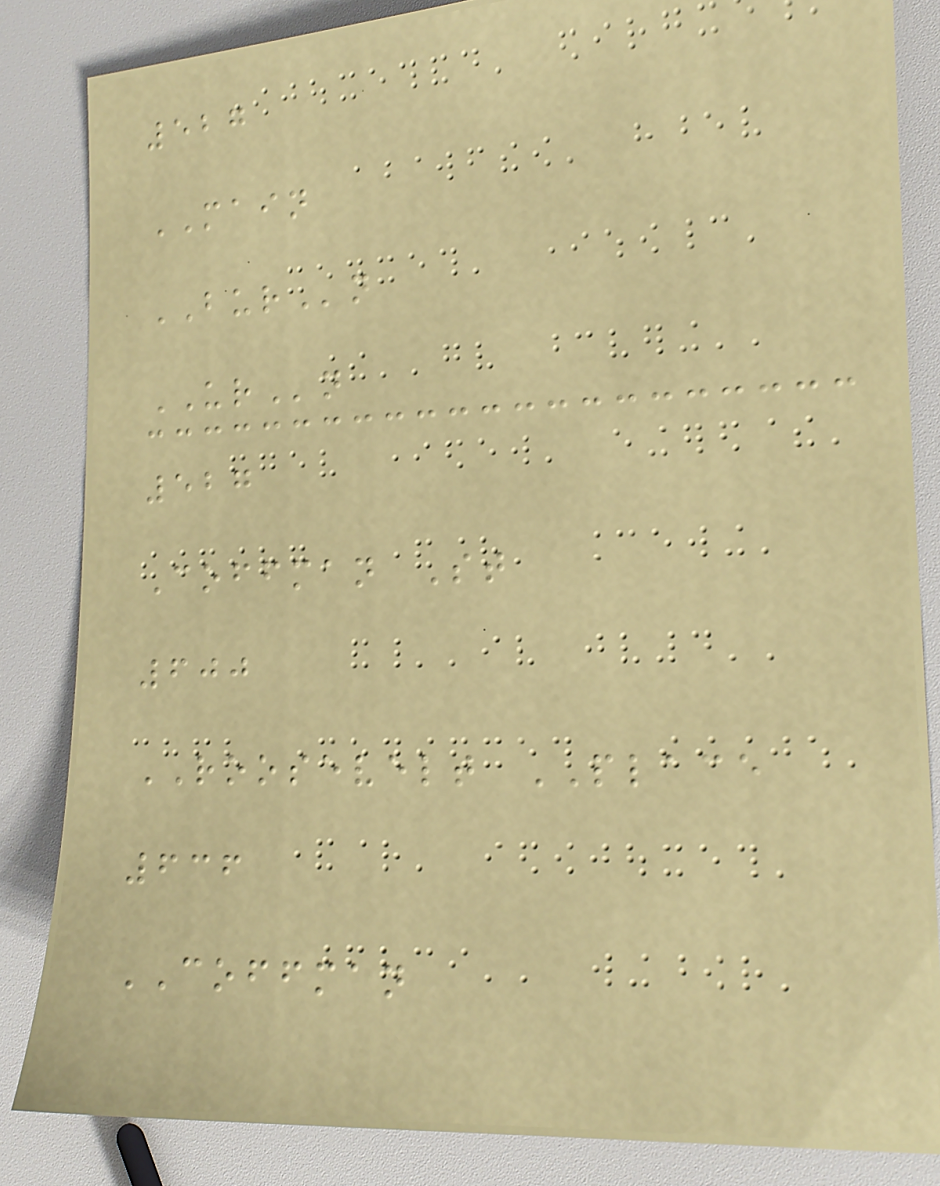527
MAIN
BURn
URn
527
Coffman St
600
ROOSEVELT PLACE
636
COFFMAN
